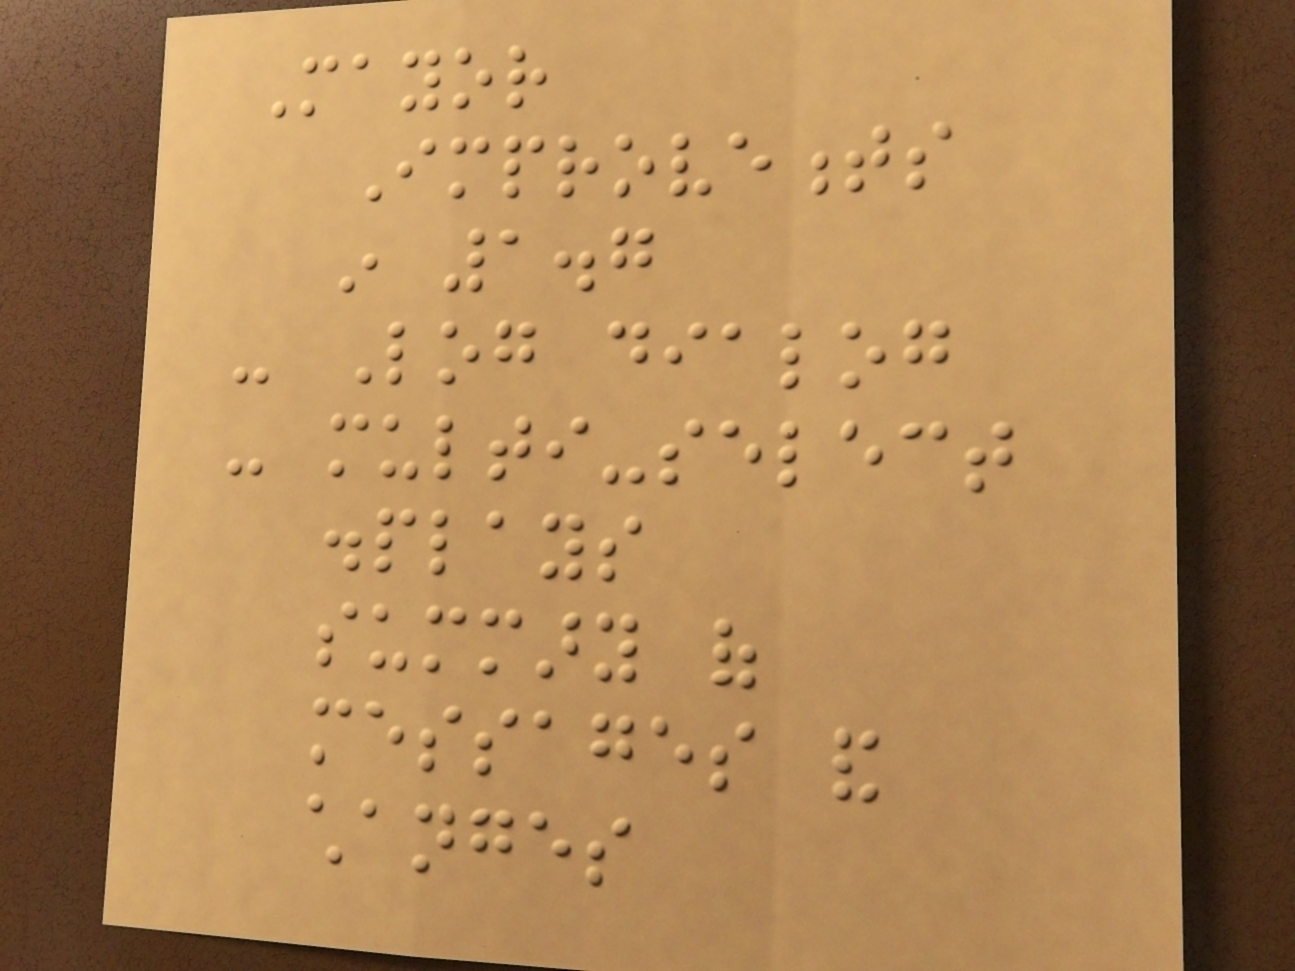Mayor
Improvements
in 1.7
- Log dialog
- multi-select
displays
summary of
messages and
changes
